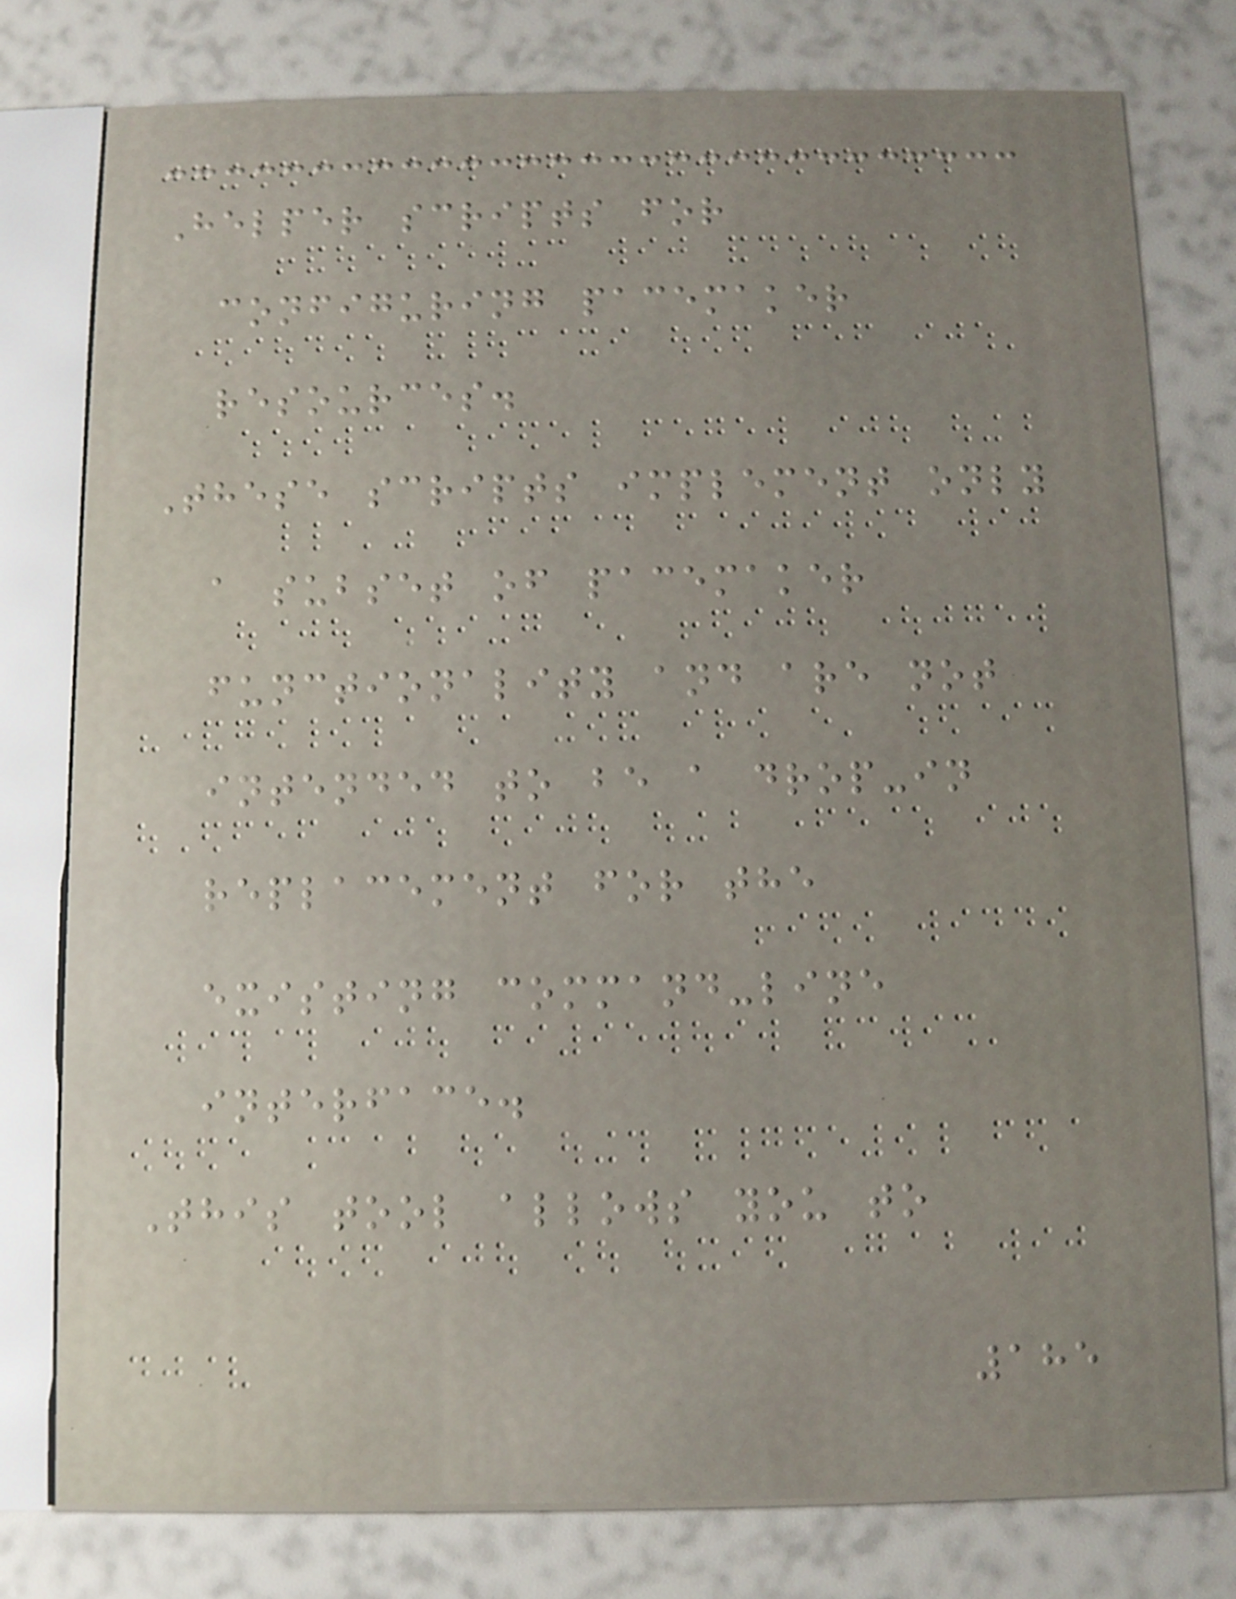Helper scripts for
configuring pacemaker
resources.
These scripts implement only
a subset of pacemaker
functionality and are not
intended to be a drop-in
replacement for the
existing command-line
interface.
This tool allows you to
185
